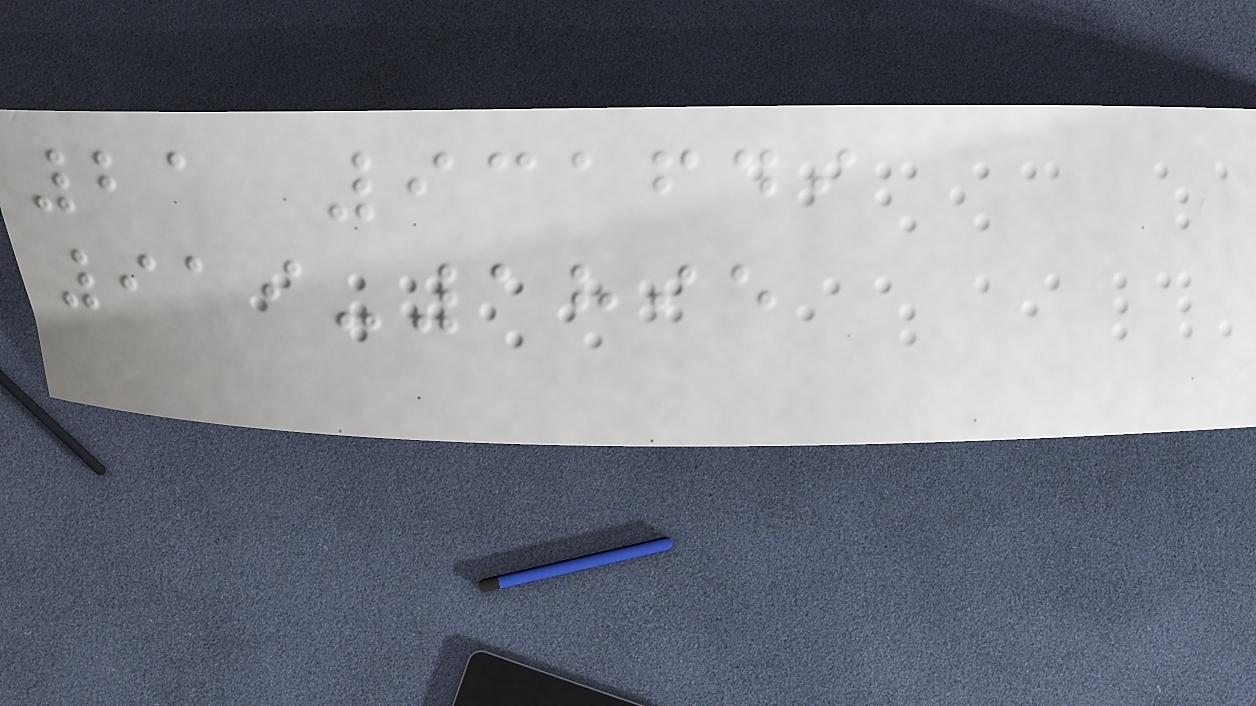21 931649
919-1895
